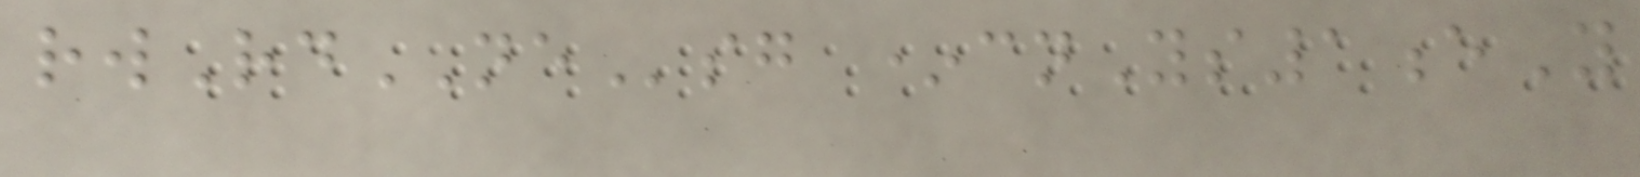rwRdNEsg *cnYs1eY
